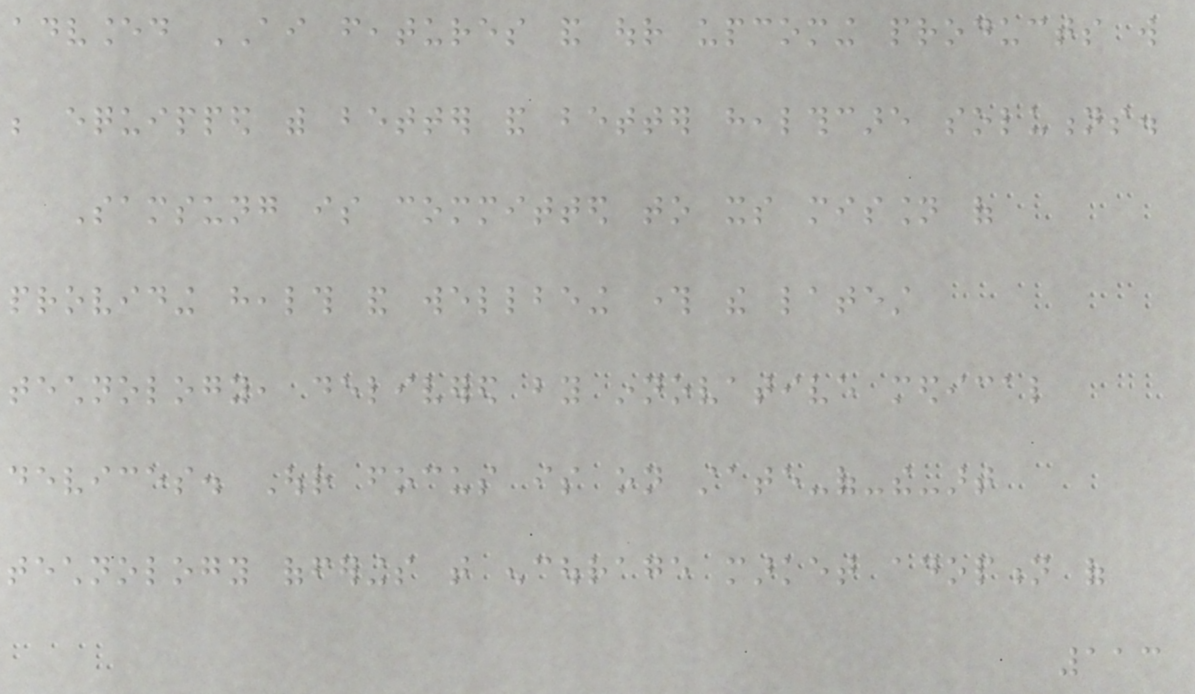advanced AI features and our upcoming products will
be equipped with better and better healthcare solutions.
Samsung is committed to its mission of
providing health and wellbeing through the latest
technology, delivered by innovative medical
devices. Our focus is on state-of-the-art
technology offerings that encourage market adoption of
113
